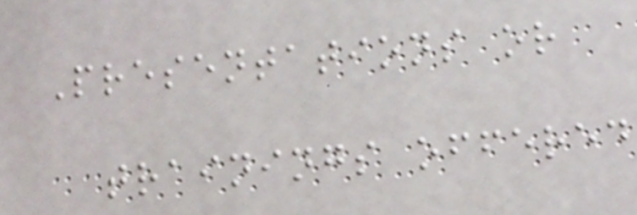Presentations or
trainings offered
